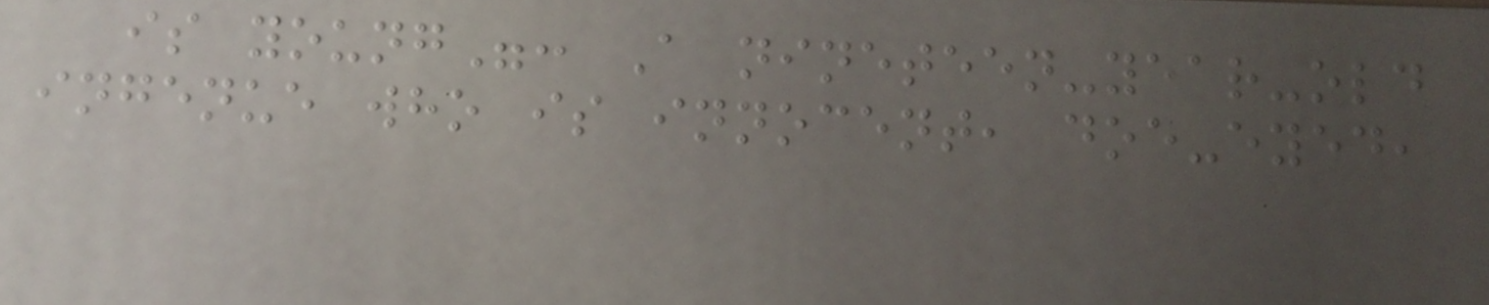is young": A nineteen-year-old
ingenue who is innocent, doe-eyed,
